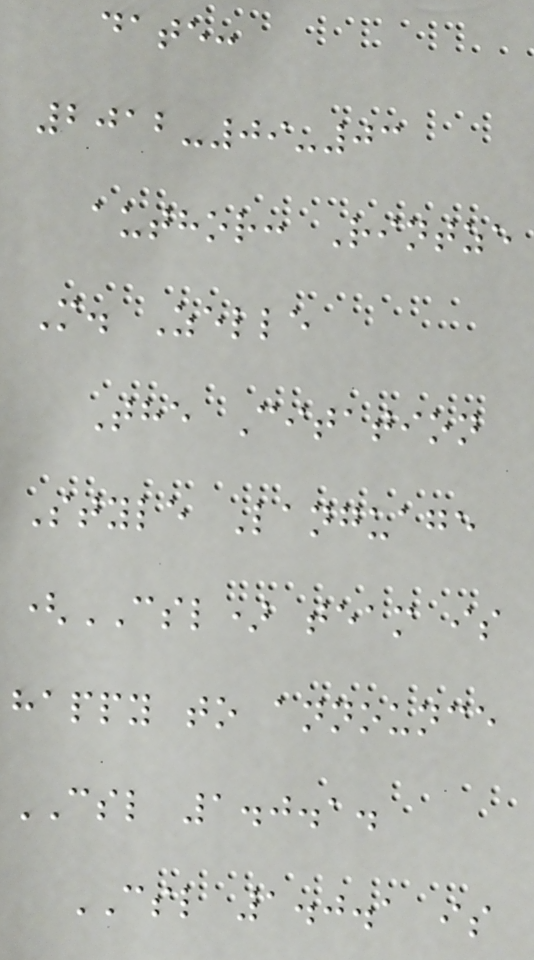date:
2012-09-03
author: Rintze
M. Zelle
The Citation
Style Language
(CSL) team is
happy to announce
CSL 1.0.1.
CSL 1.0.1 is
